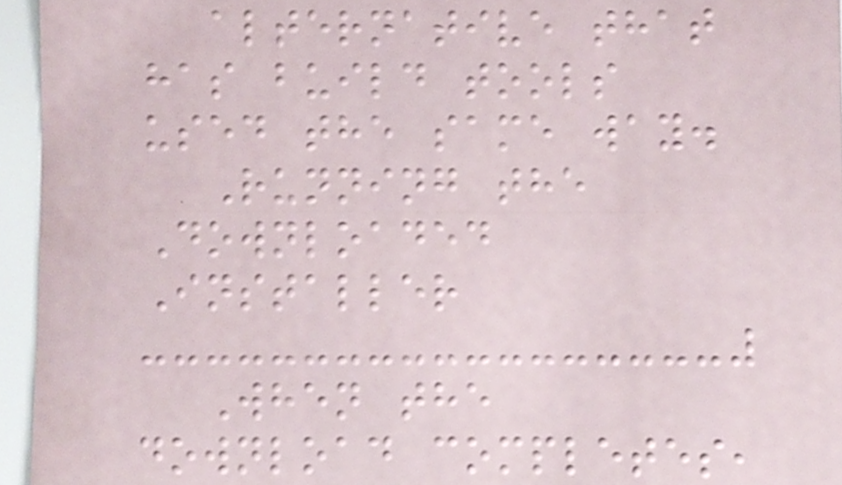alternative that
has build tools
used the same way.
Running the
Downloaded
Installer
When the
download completes,
